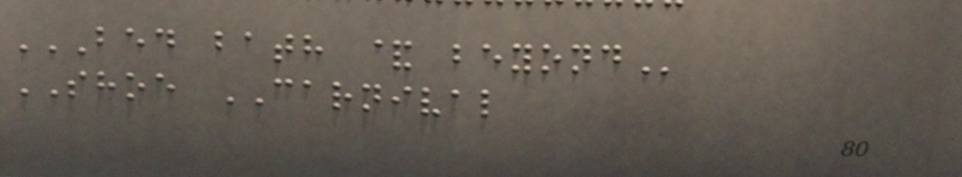BED BATH & BEYOND
SHOE CARNIVAL
